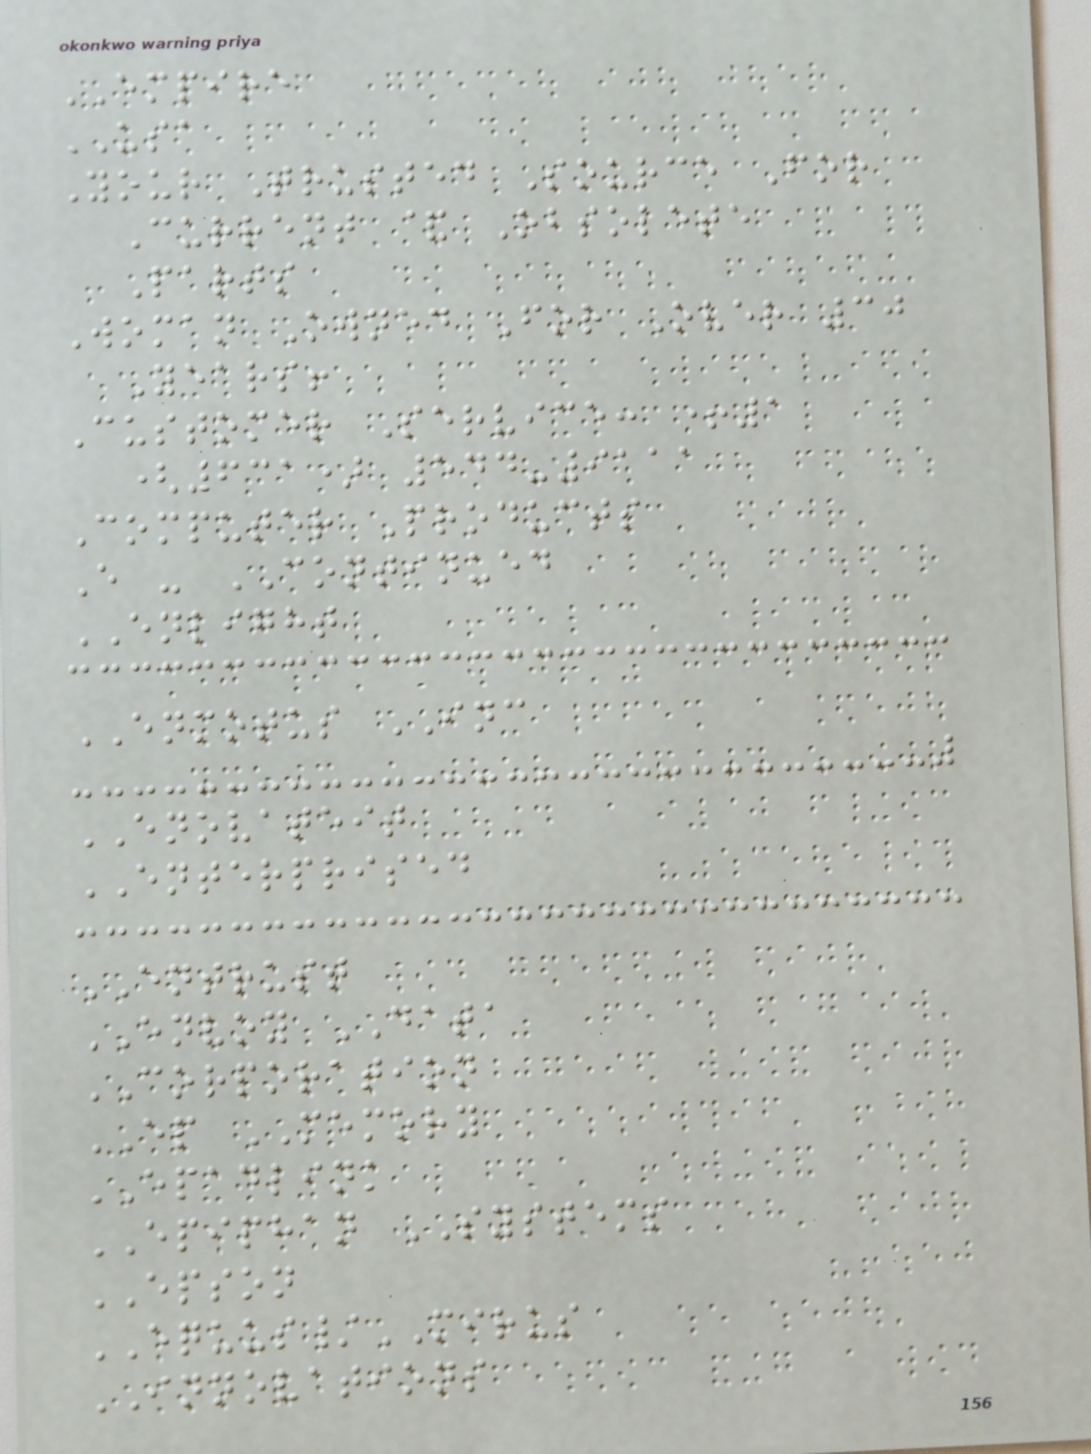EMPIRE
USA
Your Trusted Source For
Current & Obsolete
Parts
Woman Owned For Over 30
Years!
Customer Service: +1
(631) 544-9111
Computer Products
E - CONTINUED
ENLIGHT
ENMOTUS INC
ENOVATEIT
ENTERPRISED
ENTRUST
ENVOY DATA
CORPORATION
EP MEMORY
EPADLINK
EPIPHAN SYSTEMS
EPSON
EQUUS/MIRUS
INNOVATIONS
